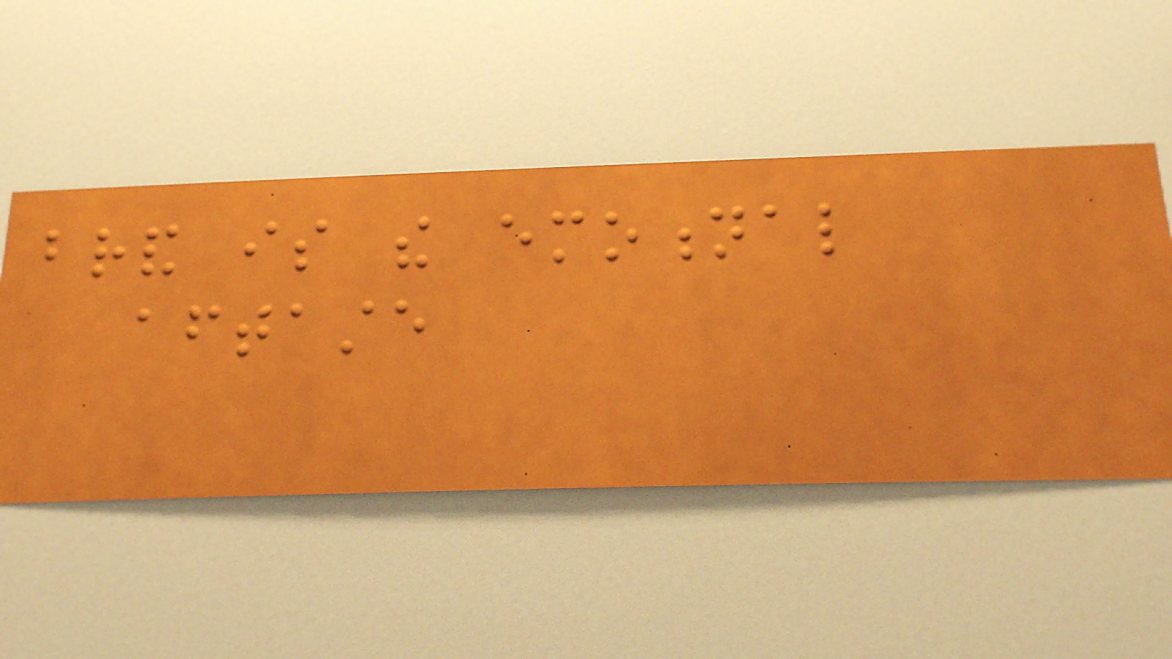brand is the emotional
aftertaste
